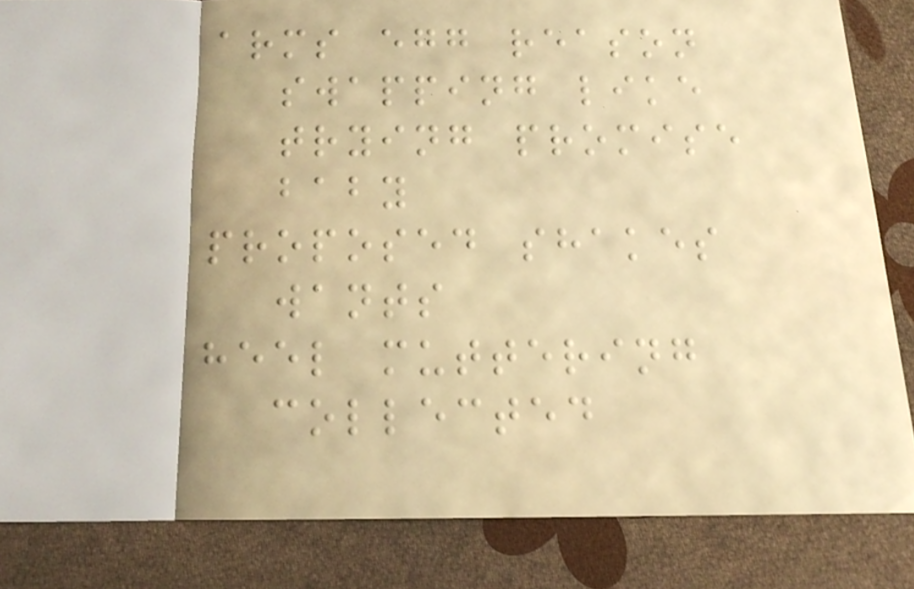arms egg reason
swapping like
trying promise
baby
proposed shakes
wants
heel muttering
collected
